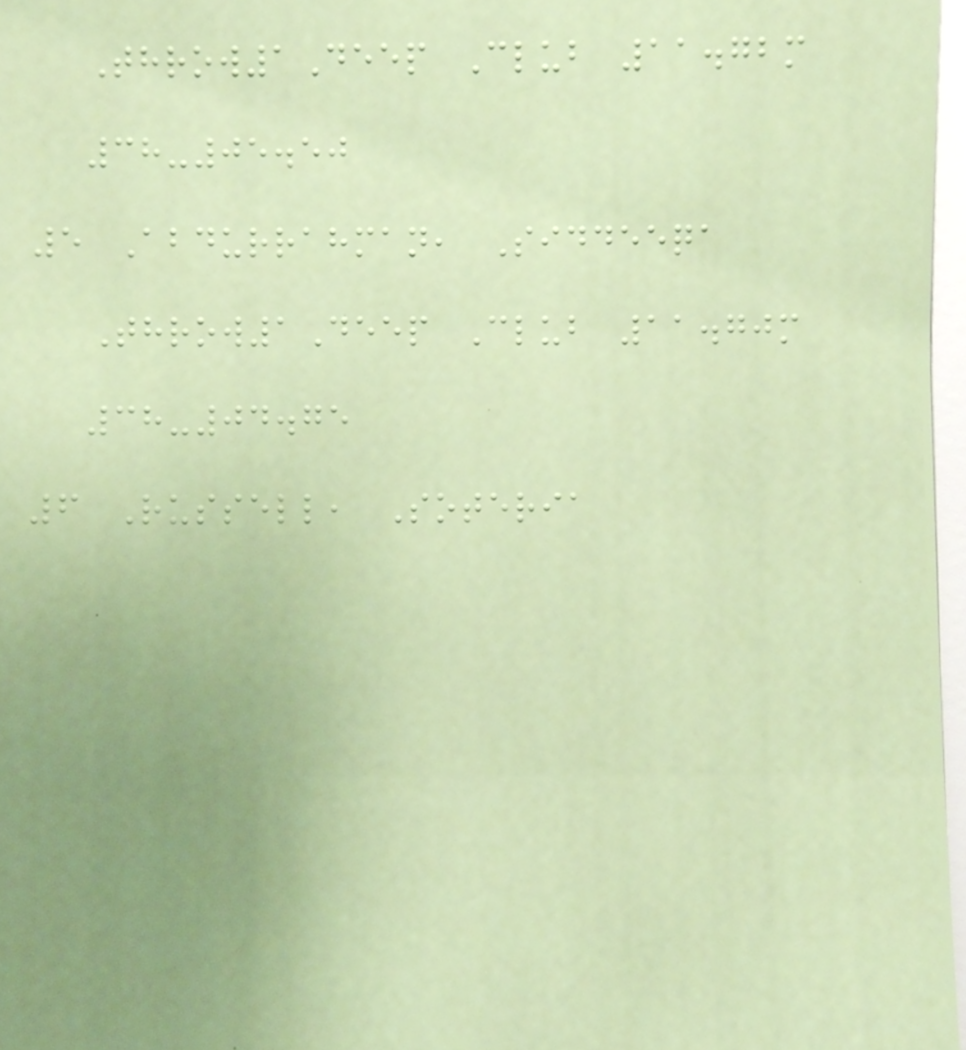Throw1Deep Club 11.72m
38-05.50
5 Abdurrahman, Siddeeqa
Throw1Deep Club 11.70m
38-04.75
6 Russell, Soteria
